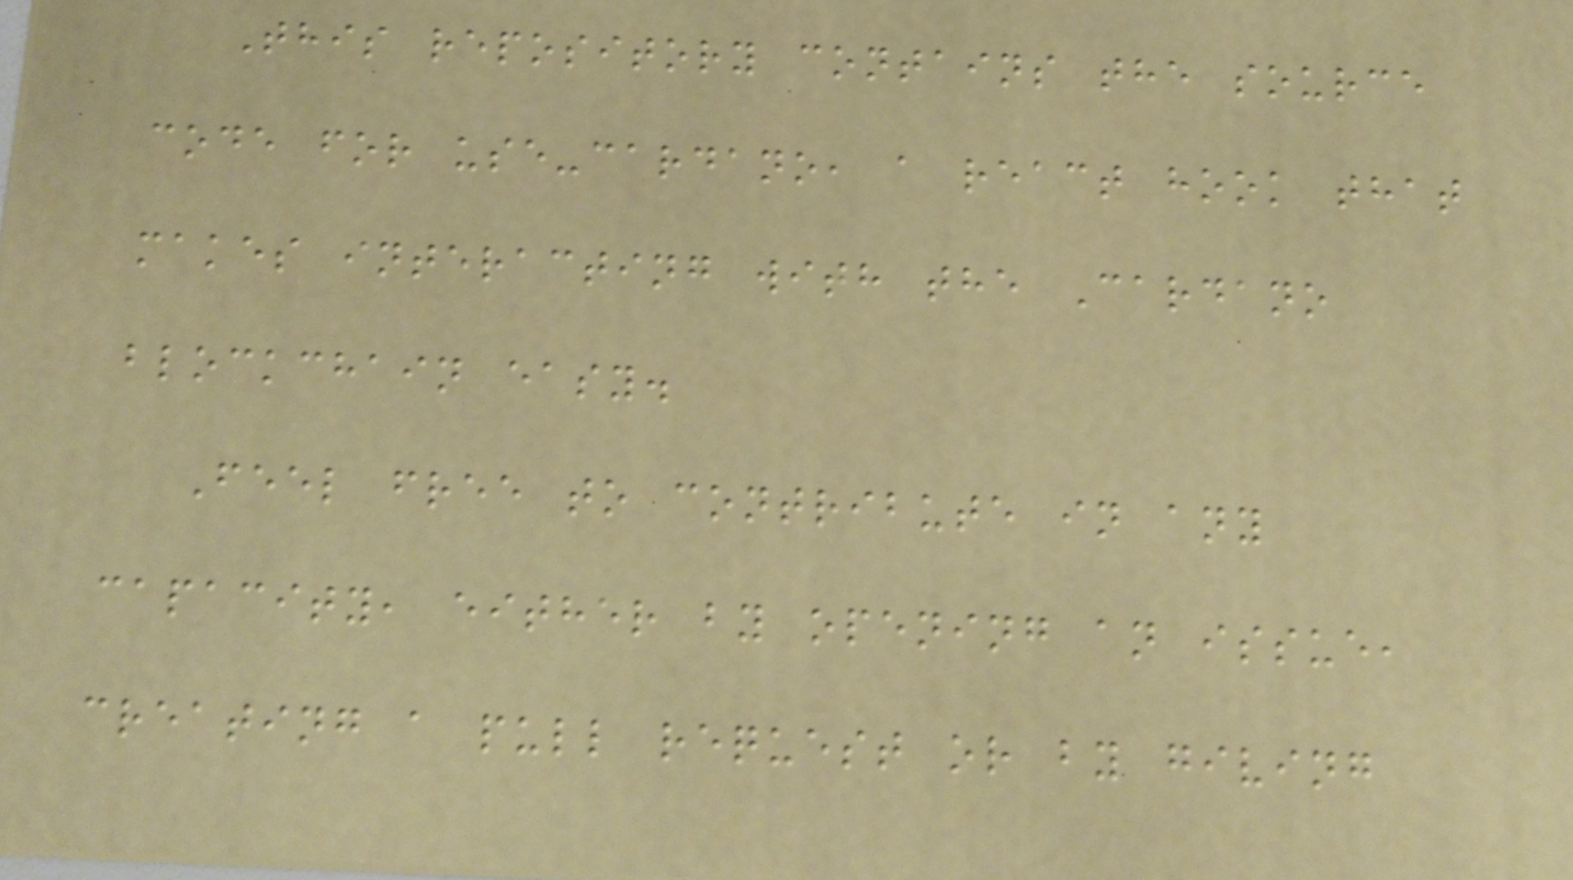This repository contains the source
code for use-cardano, a react hook that
makes interacting with the Cardano
blockchain easy.
Feel free to contribute in any
capacity, either by opening an issue,
creating a pull request or by giving
